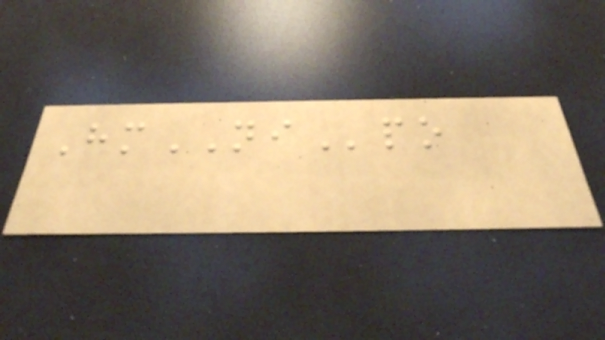HmNIpo
